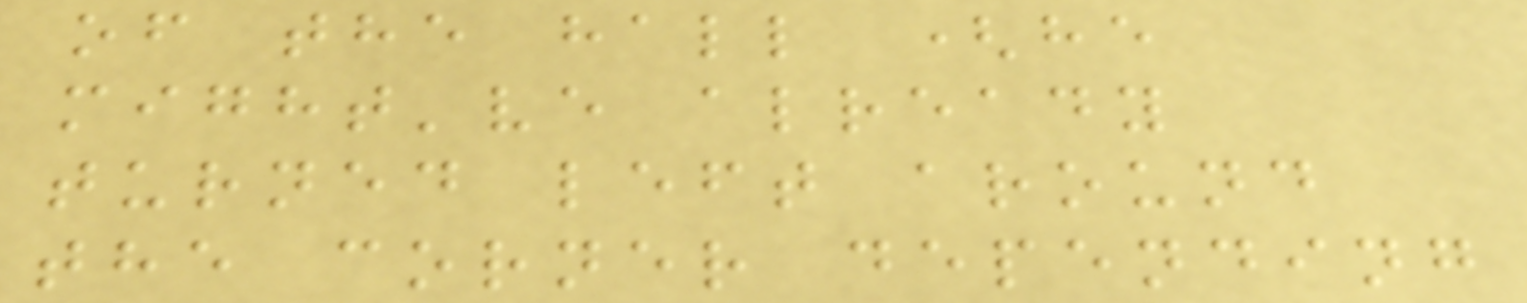of the hall (he
might've already
turned left around
the corner depending
